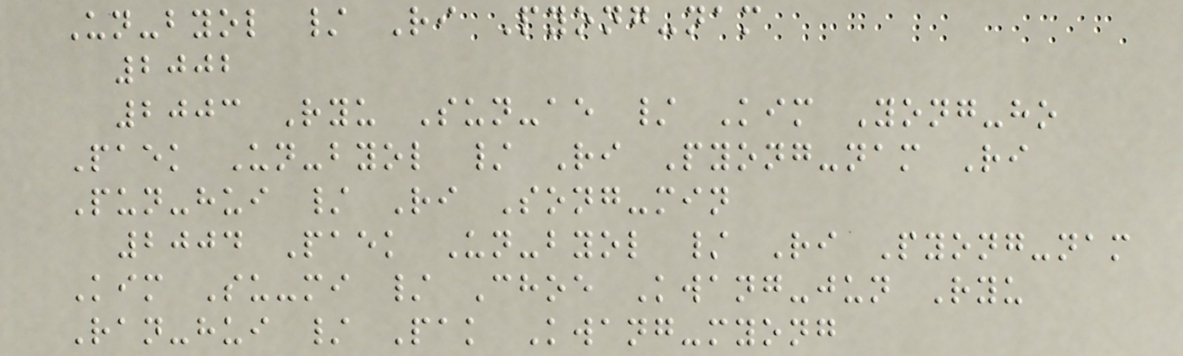Un-byol / Ri Pyong-nam
2002
2003 Ryu Sun-ae / Kim Yong-ho
Paek Un-byol / Ri Pyong-nam Ri
Pun-hui / Ri Song-min
2004 Paek Un-byol / Ri Pyong-nam
Kim Su-mi / Choe Kwang-jun Ryu
Ran-hui / Pak Kwang-myong
